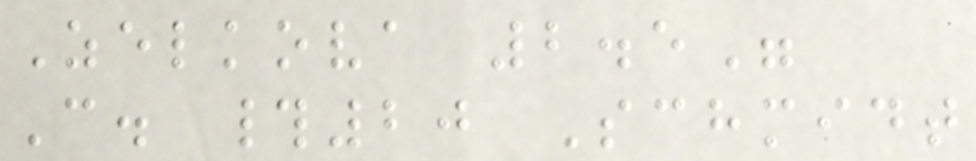Zelkova 2.5"
C. #20 Schmidt
